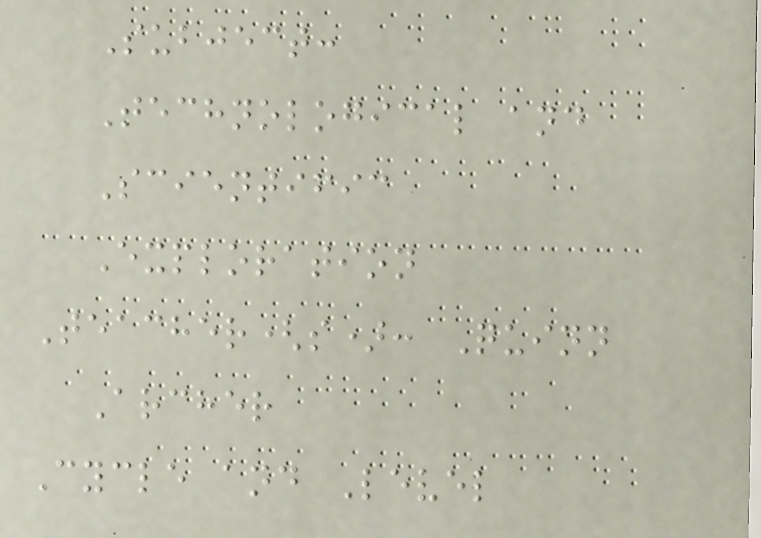Subject:
Technological and
Scientific
Exploration
Teacher(s): Quinn
Archer
Cycle and Level
